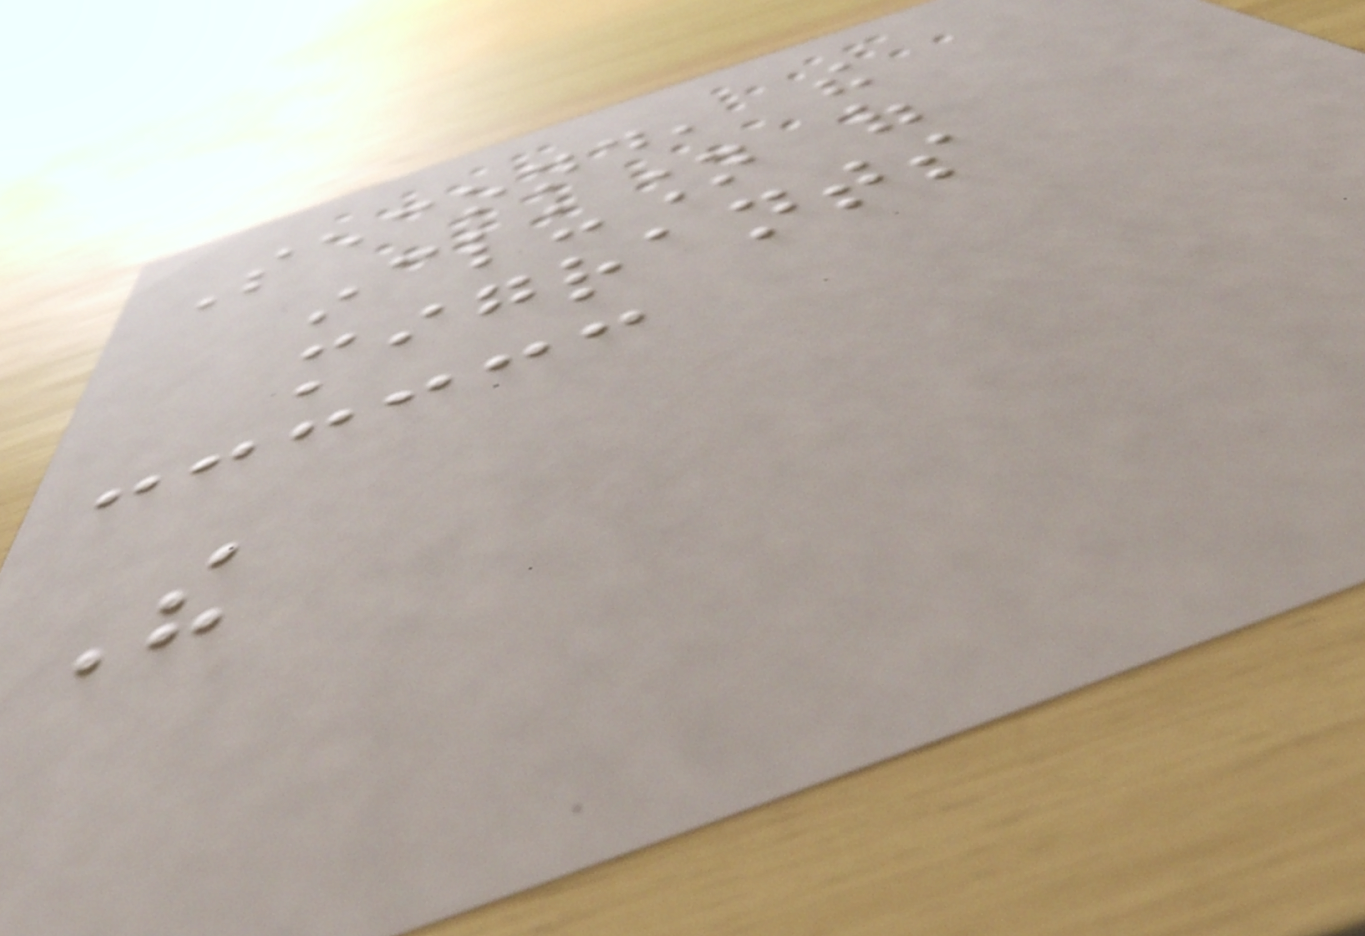Second, the
inclusion of
migrants
The
